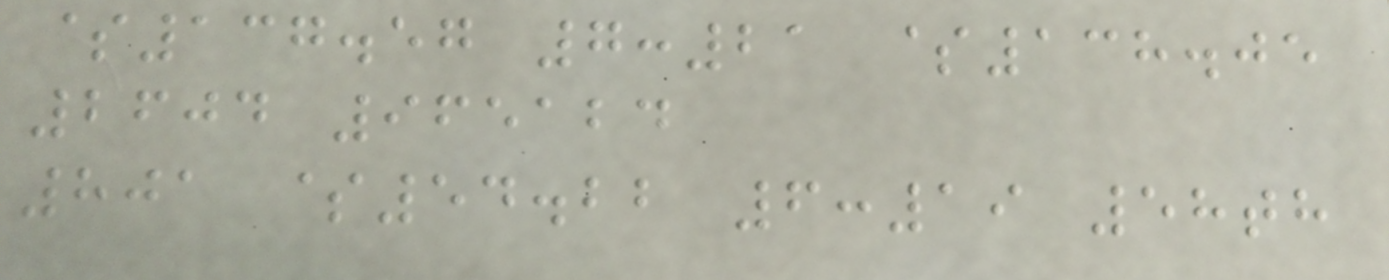$137.57 7:21 $138.05
2604 965124
801 $54.22 6:19 58th
